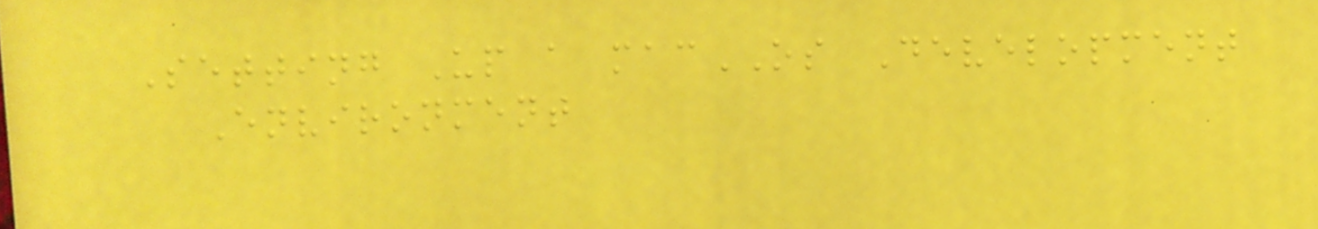Setting Up a macOS Development
Environment
